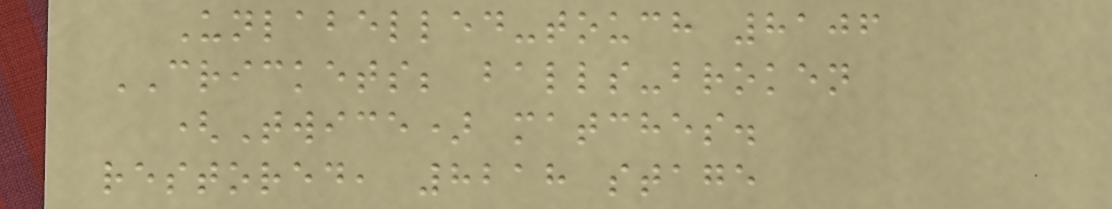Unlabelled-touch 8106
CRICKETS; balls-broken
(Twice) matches.
restored, 8218 stage
